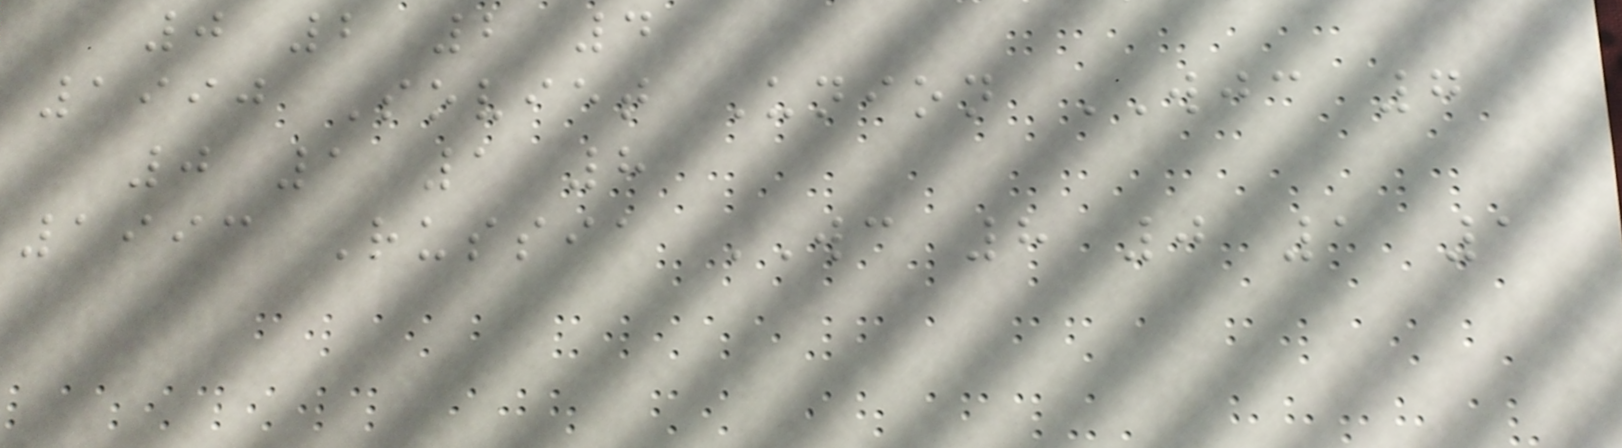0 2 2 4
1990 Soviet Union WJC 7
0 1 1 8
1993 Russia WC 8 0 1 1
